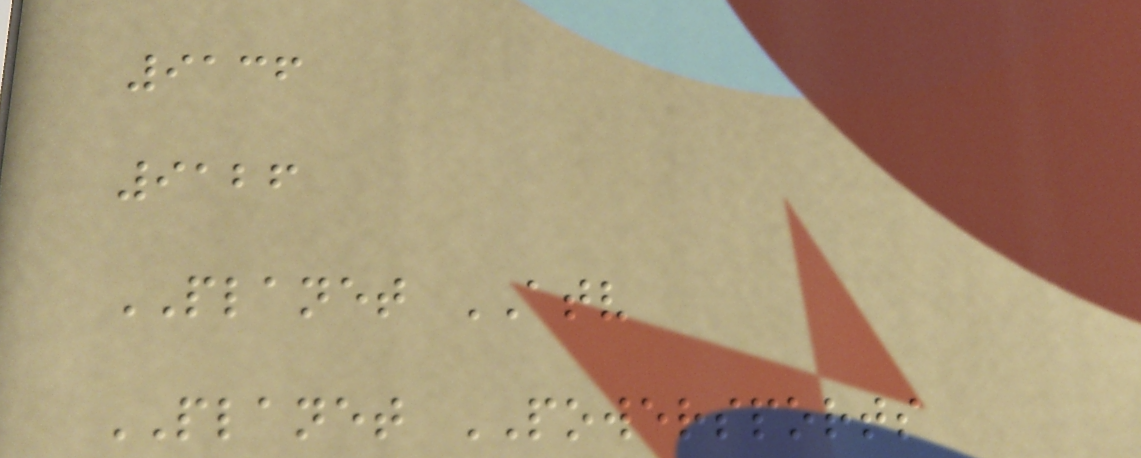9136
9126
PLANET ATV
PLANET POWERSPORTS
